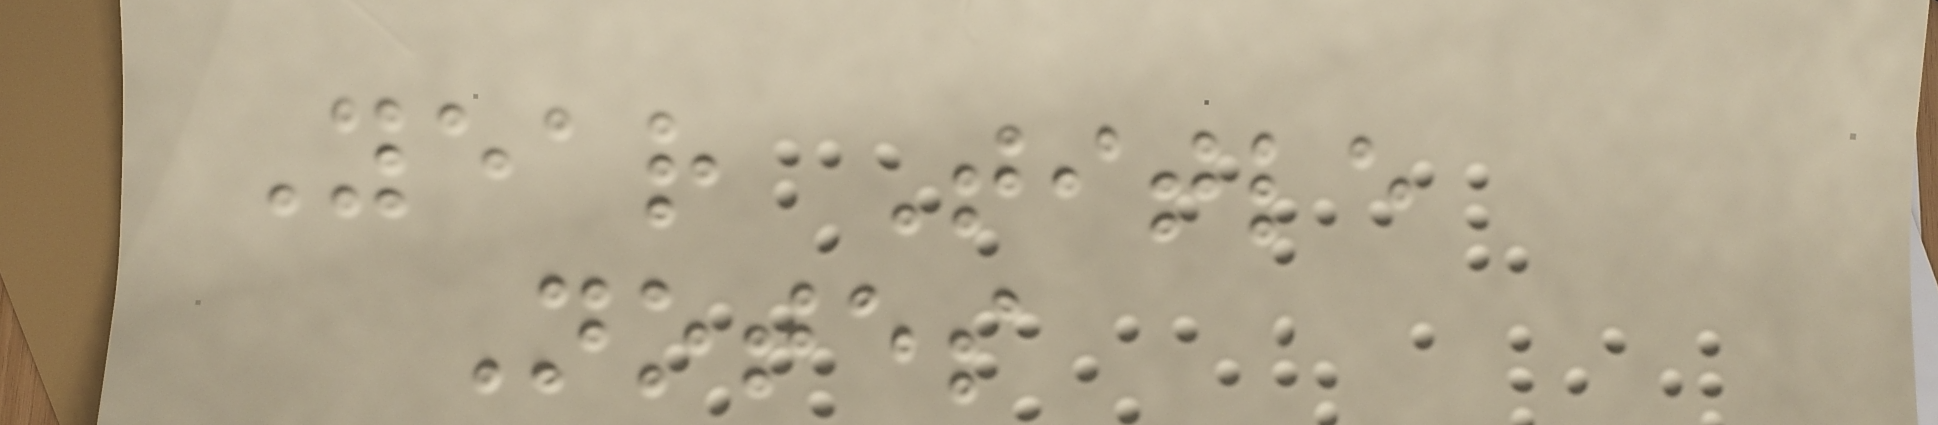Year Title
Notes
